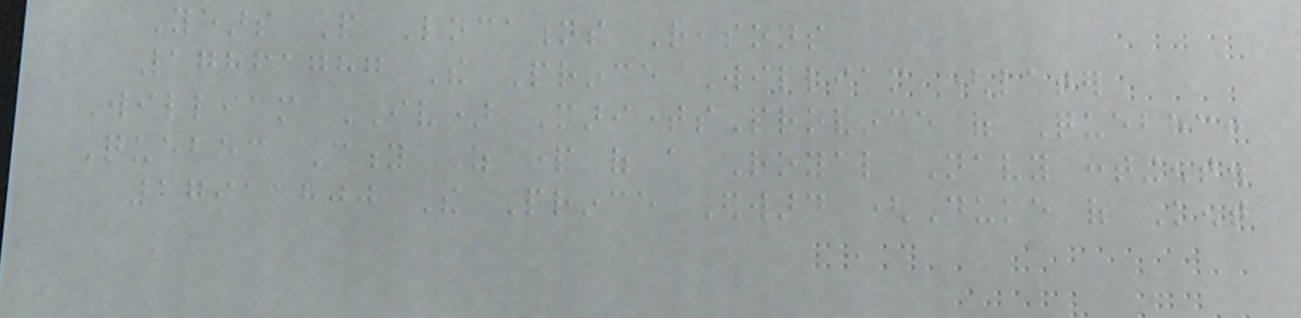Years People Locations Reasons
17861787 The Prince William (later
William IV) MaritimesProvince of Quebec:
Quebec City As part of a Royal Navy contingent.
17911800 The Prince Edward (Duke of Kent
